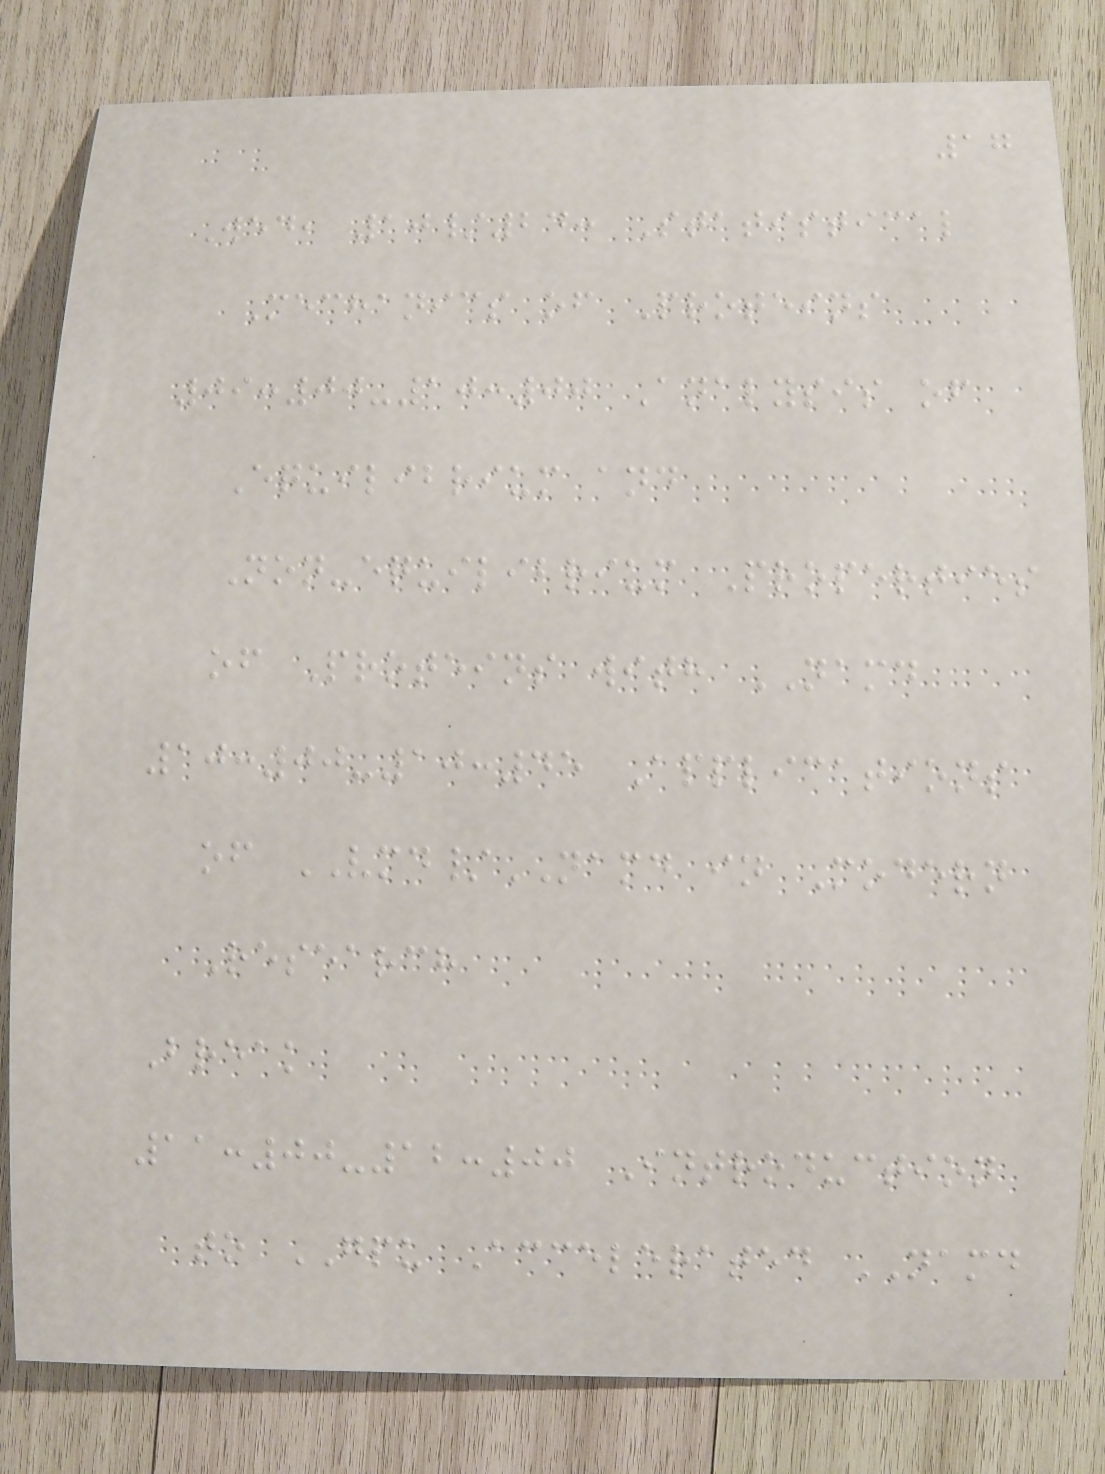17
Wed, 10/24: Statistical
Mechanics of Proteins
09:00-10:00 Analysis of
Equilibrium and
Non-equilibrium Properties
of Proteins with NAMD
10:00-10:45 Applications
of VMD/NAMD in Modern
Research
Break
11:00-12:00 Introduction
to GPU Accelerated NAMD
